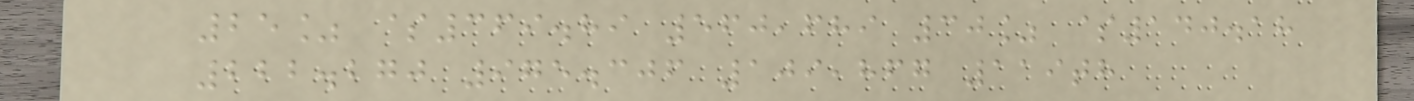25% $369.89 560,689 30% $140.18
222.270 975.306 109,867 119th
